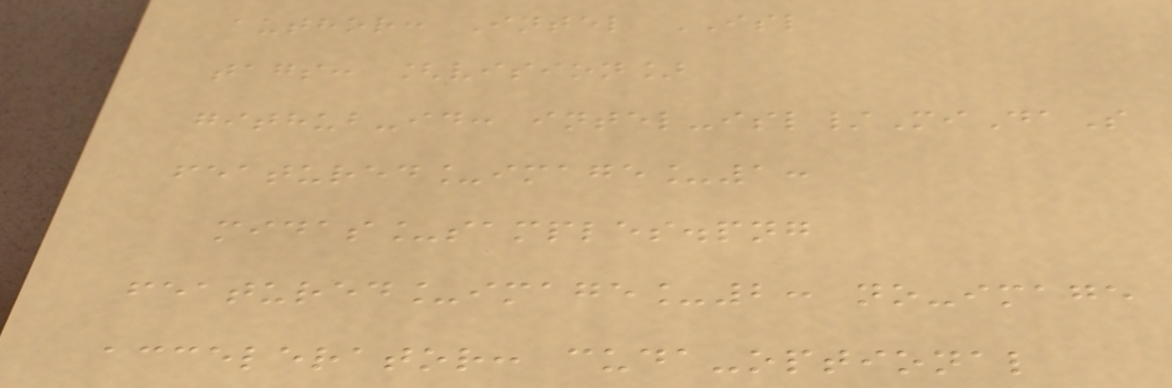author: Intel ISL
tags: [vision]
github-id: intel-isl/MiDaS
featured_image_1:
midas_samples.png
featured_image_2: no-image
accelerator: cuda-optional
